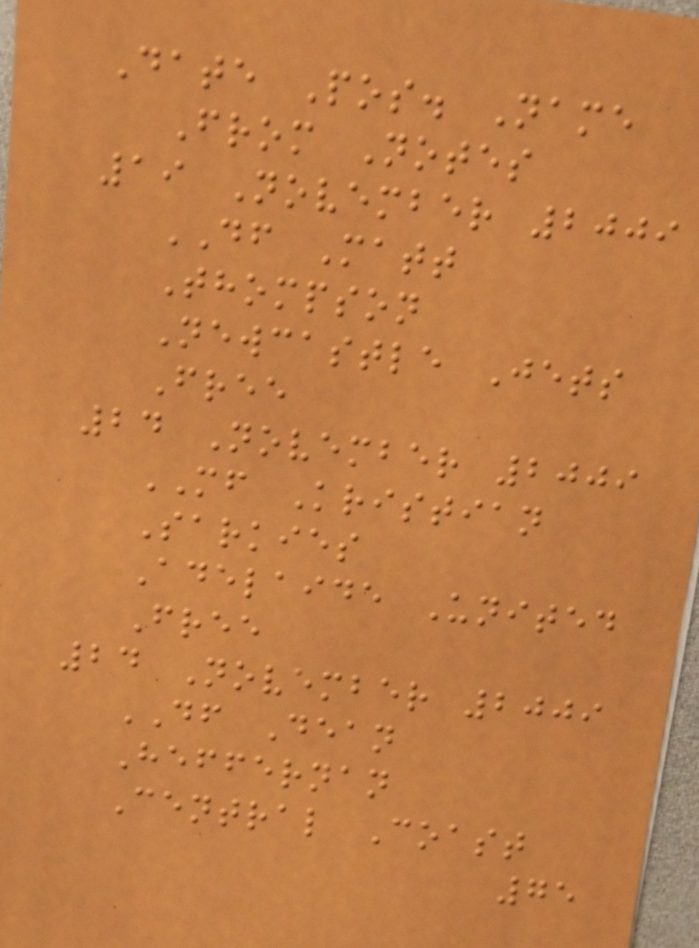Date Pos. Name
From Notes
19 November 2009
DF Matt
Thompson
Newcastle Jets
Free
24 November 2009
MF Kristian
Sarkies
Adelaide United
Free
24 November 2009
DF Dean
Heffernan
Central Coast
75
